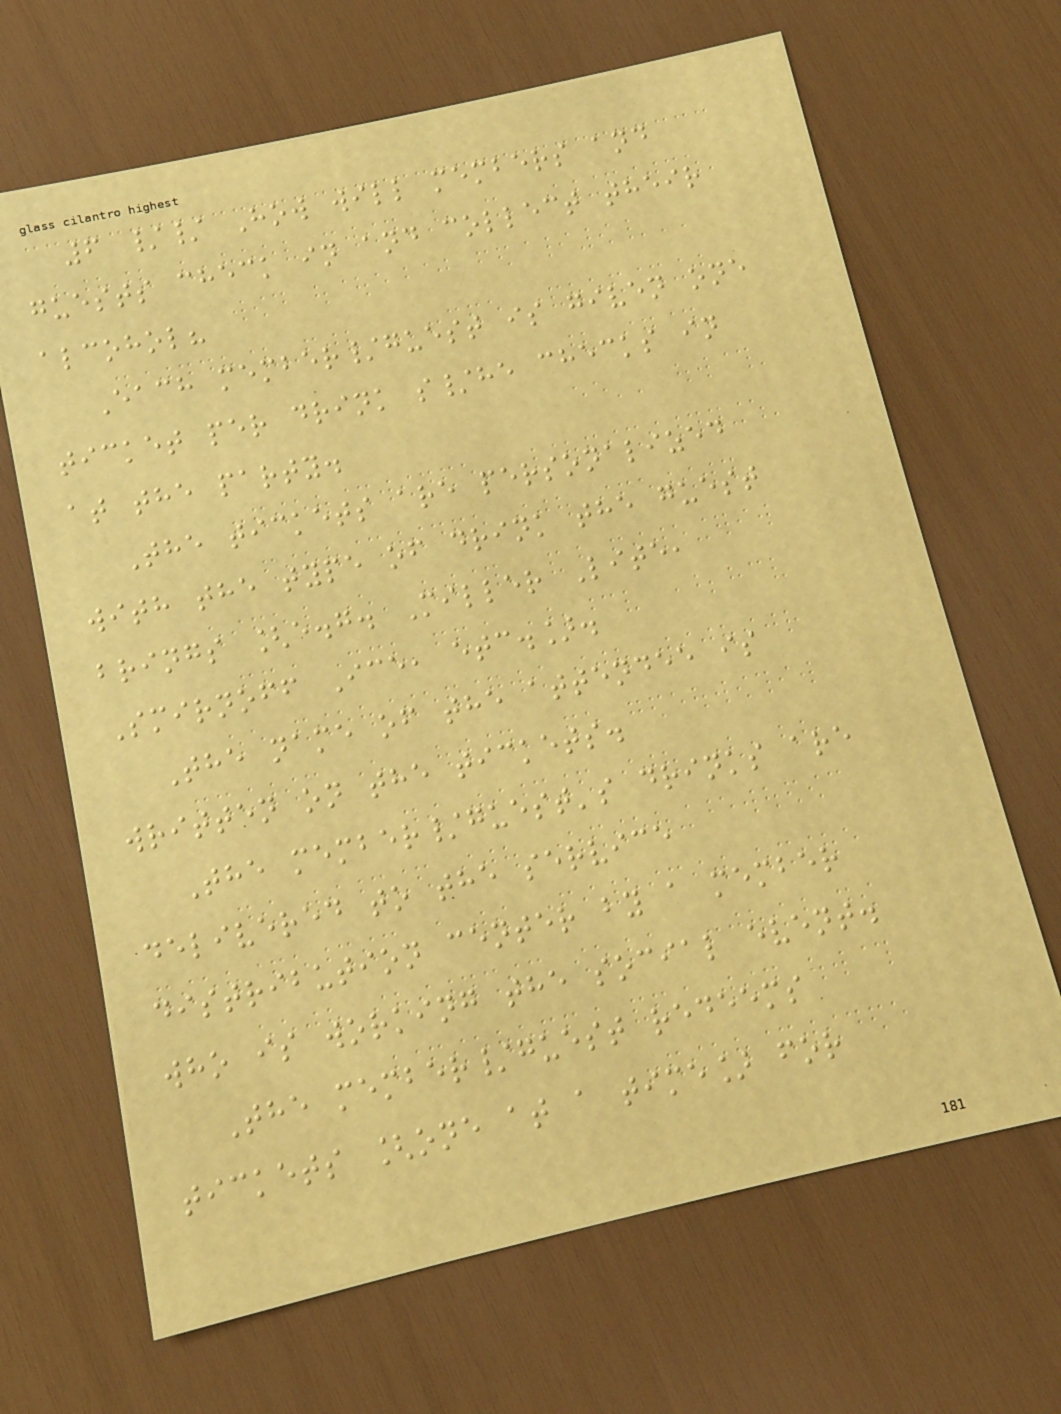6 // How will members and
guests check in and collect their
alcohol?
Each member/guest is given one
ticket per drink s/he checks in
at the party.
The tickets are personalized
with the type of drink the guest
brings [e.g. Miller Lite,
Smirnoff Ice, etc.].
The name of the attendee is
written on the tickets.
The member/guest's drinks are
delivered to the service
distribution center by a member
who is working the social event.
The member/guest redeems
tickets [one at a time] for
